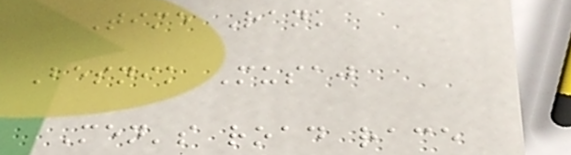Time Rank
Besnik Musaj
Men's road race
